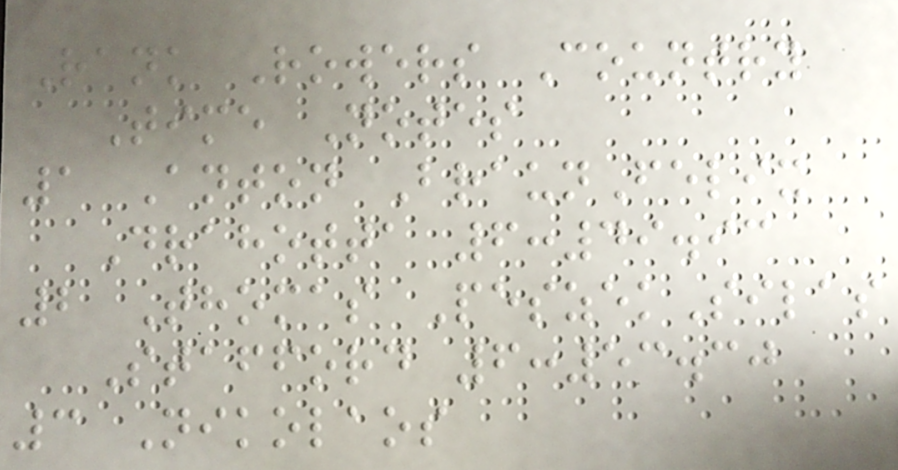Rank Rowers Country
Time Notes
1 Anton BraunFelix
Drahotta 6:49.93
2 Thomas PeszekSilas
Stafford 6:53.30
3 Nikolaos
